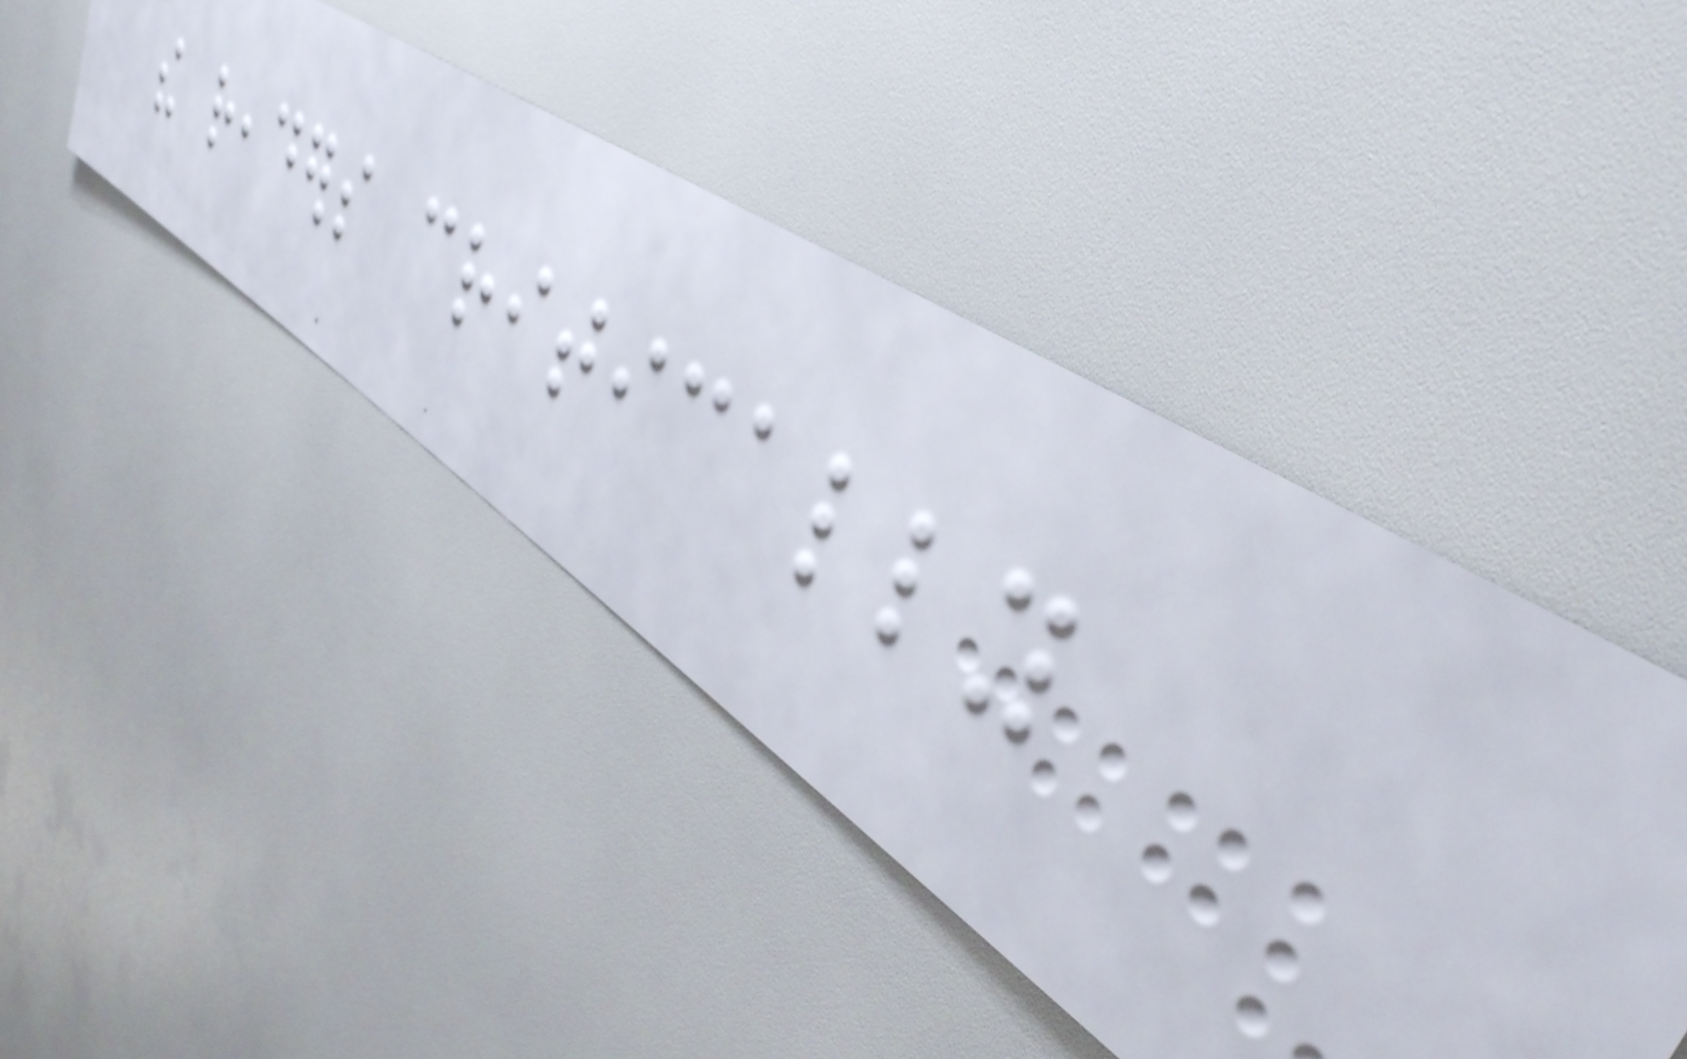the readers critically
